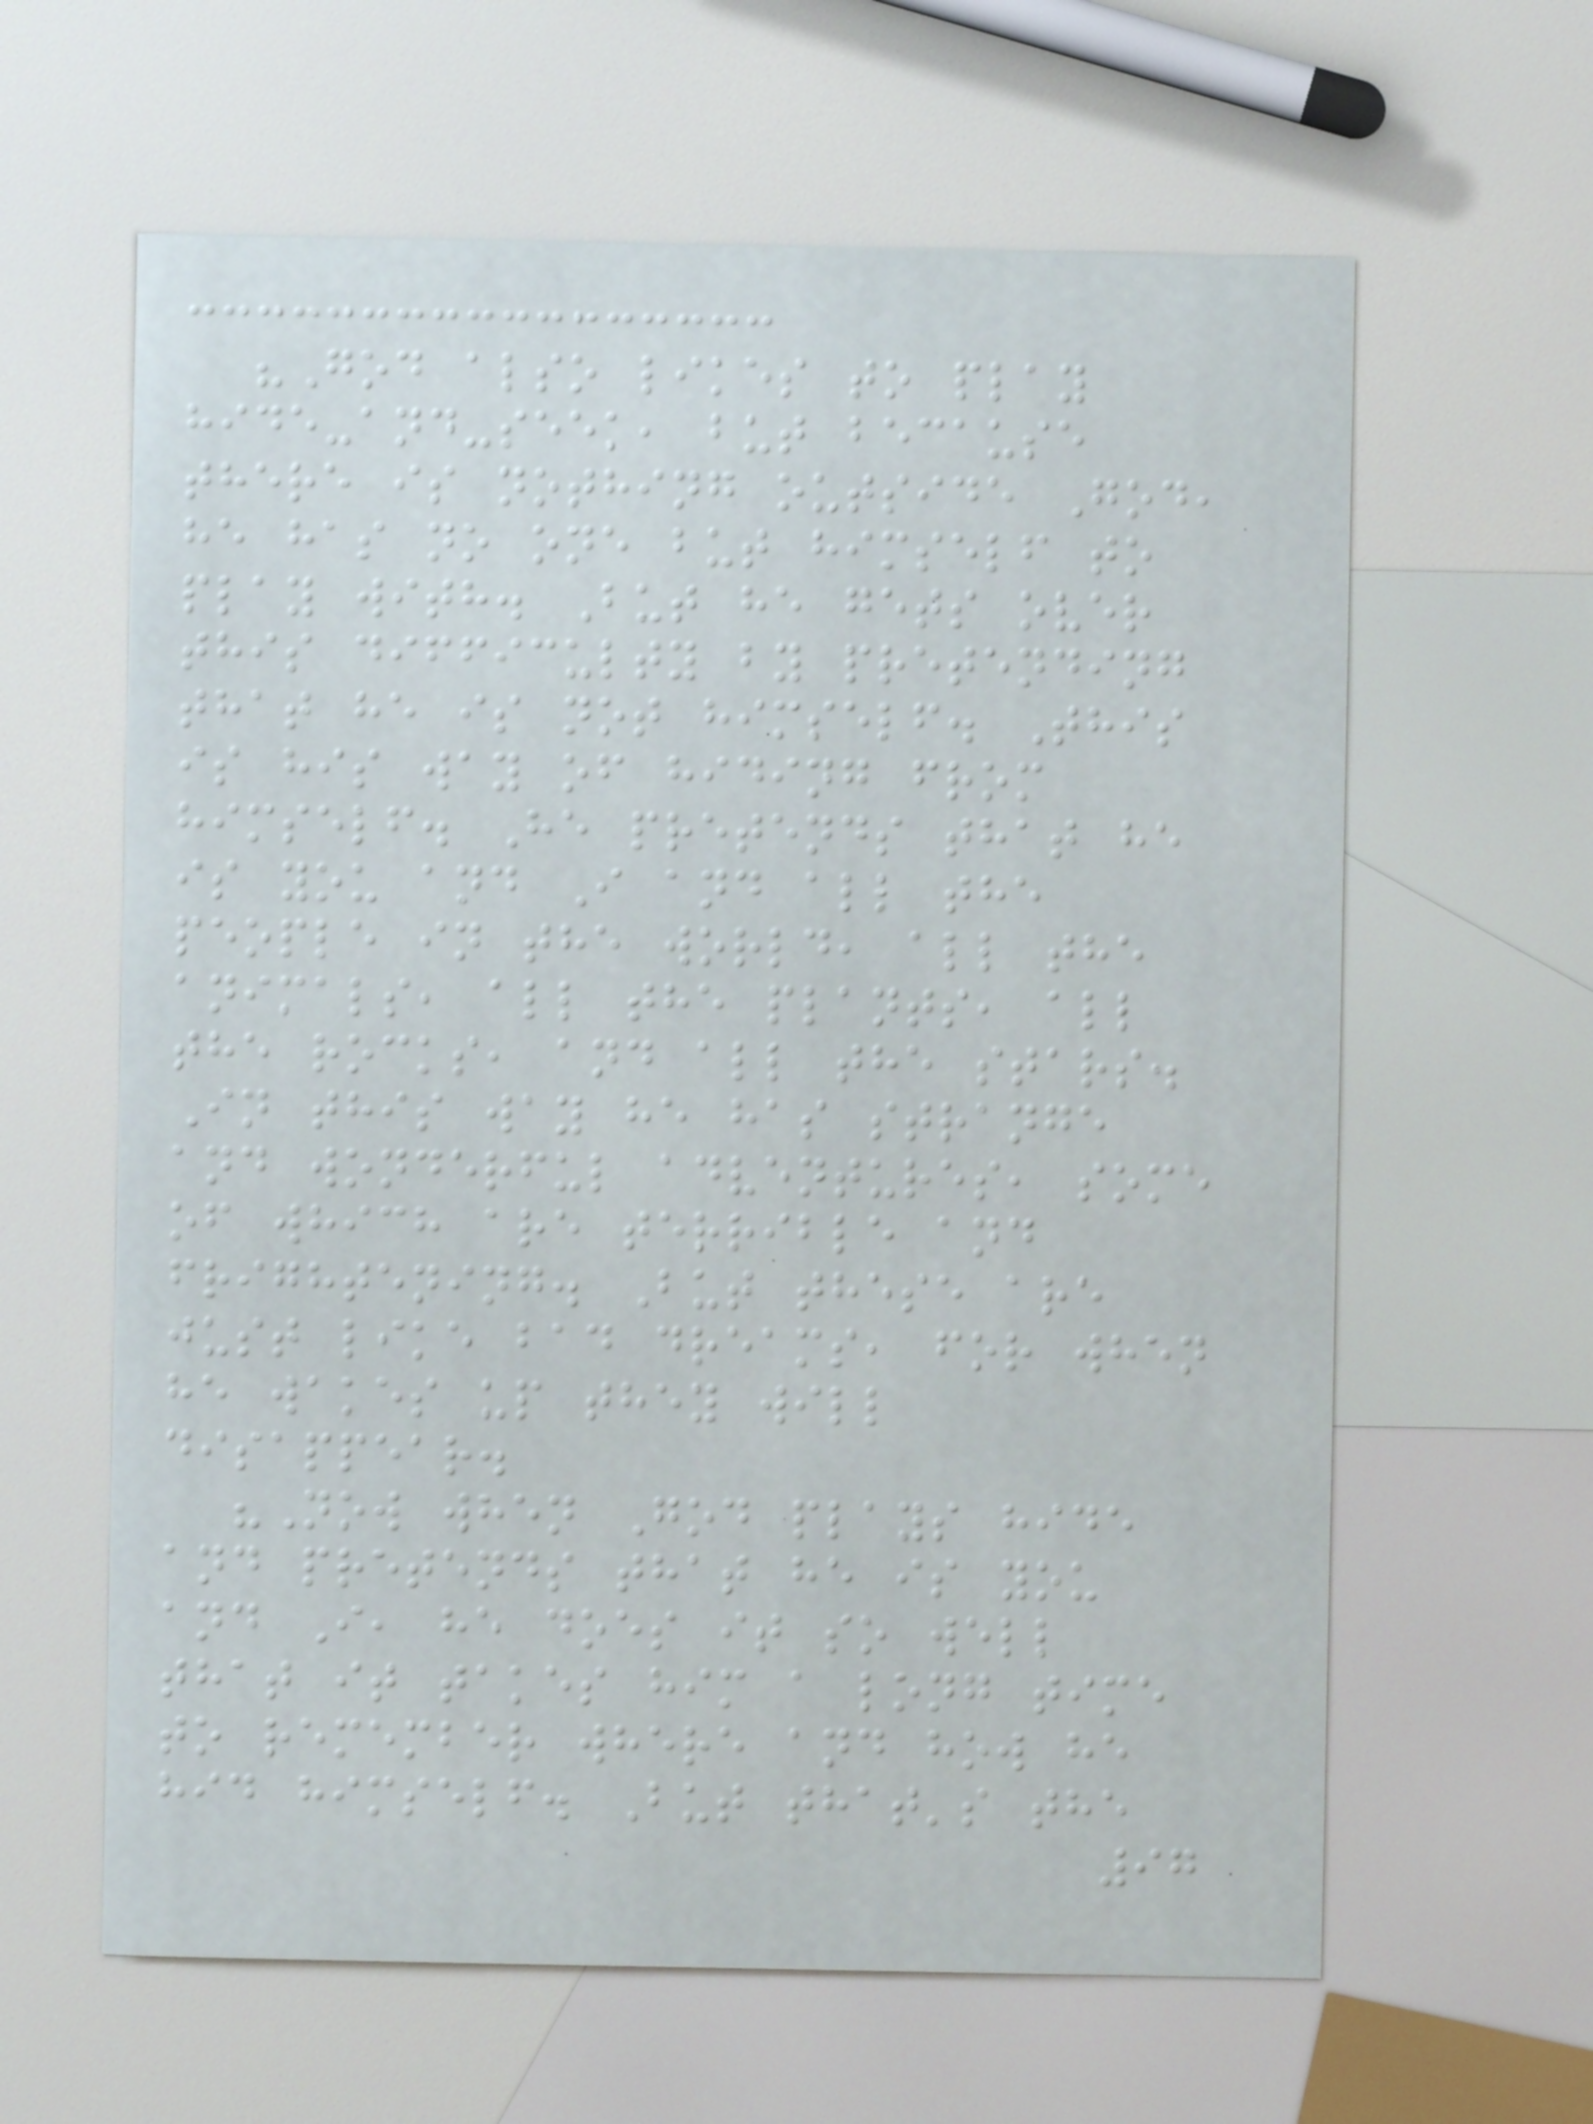"God also likes to play
hide-and-seek, but because
there is nothing outside God,
he has no one but himself to
play with. But he gets over
this difficulty by pretending
that he is not himself. This
is his way of hiding from
himself. He pretends that he
is you and I and all the
people in the world, all the
animals, all the plants, all
the rocks, and all the stars.
In this way he has strange
and wonderful adventures, some
of which are terrible and
frightening. But these are
just like bad dreams, for when
he wakes up they will
disappear.
"Now when God plays hide
and pretends that he is you
and I, he does it so well
that it takes him a long time
to remember where and how he
hid himself. But that's the
97
